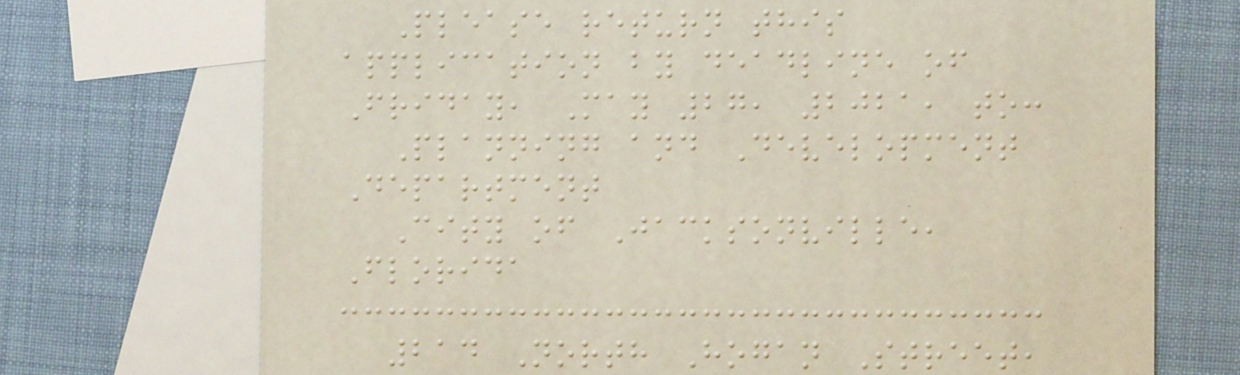Please return this
application by deadline of
Friday, May 27, 2021, to:
Planning and Development
Department
City of Jacksonville,
Florida
214 North Hogan Street,
